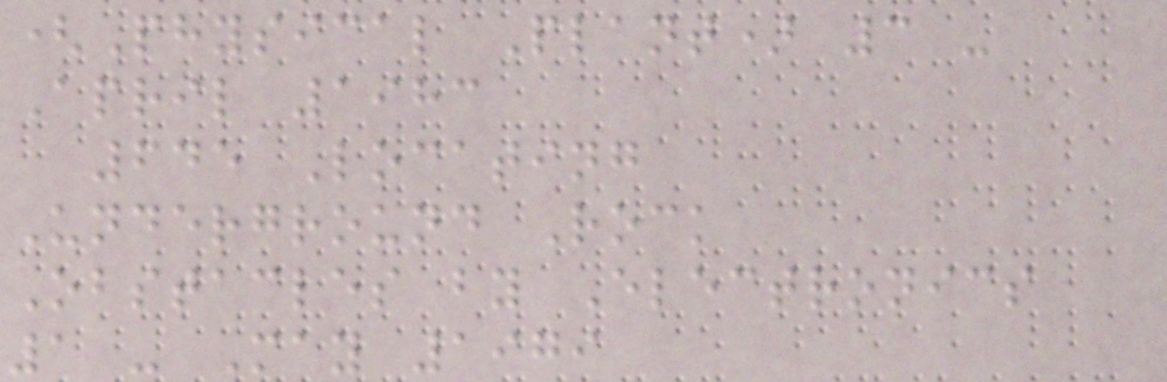(Physical Plant) 3 -
April 1983
645 Locating
Underground Rock
Obstacles by Electronics
1 - May 1979
